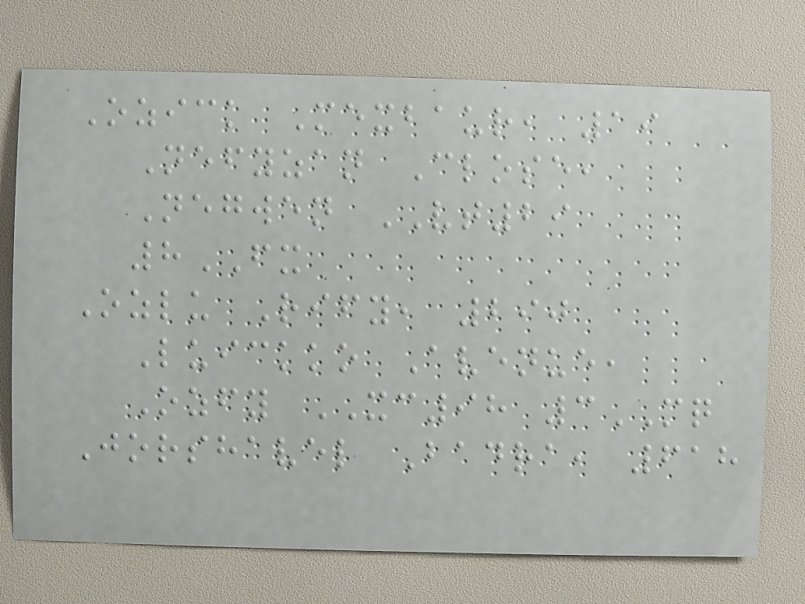Ozick Mexbaur, 19
Nefyzan Close,
Negwen VT29
8FX
Ozlu Rify, 290
Luickko Avenue,
Ozfy XC98 3MQ
Jorshavel Badra, 618
